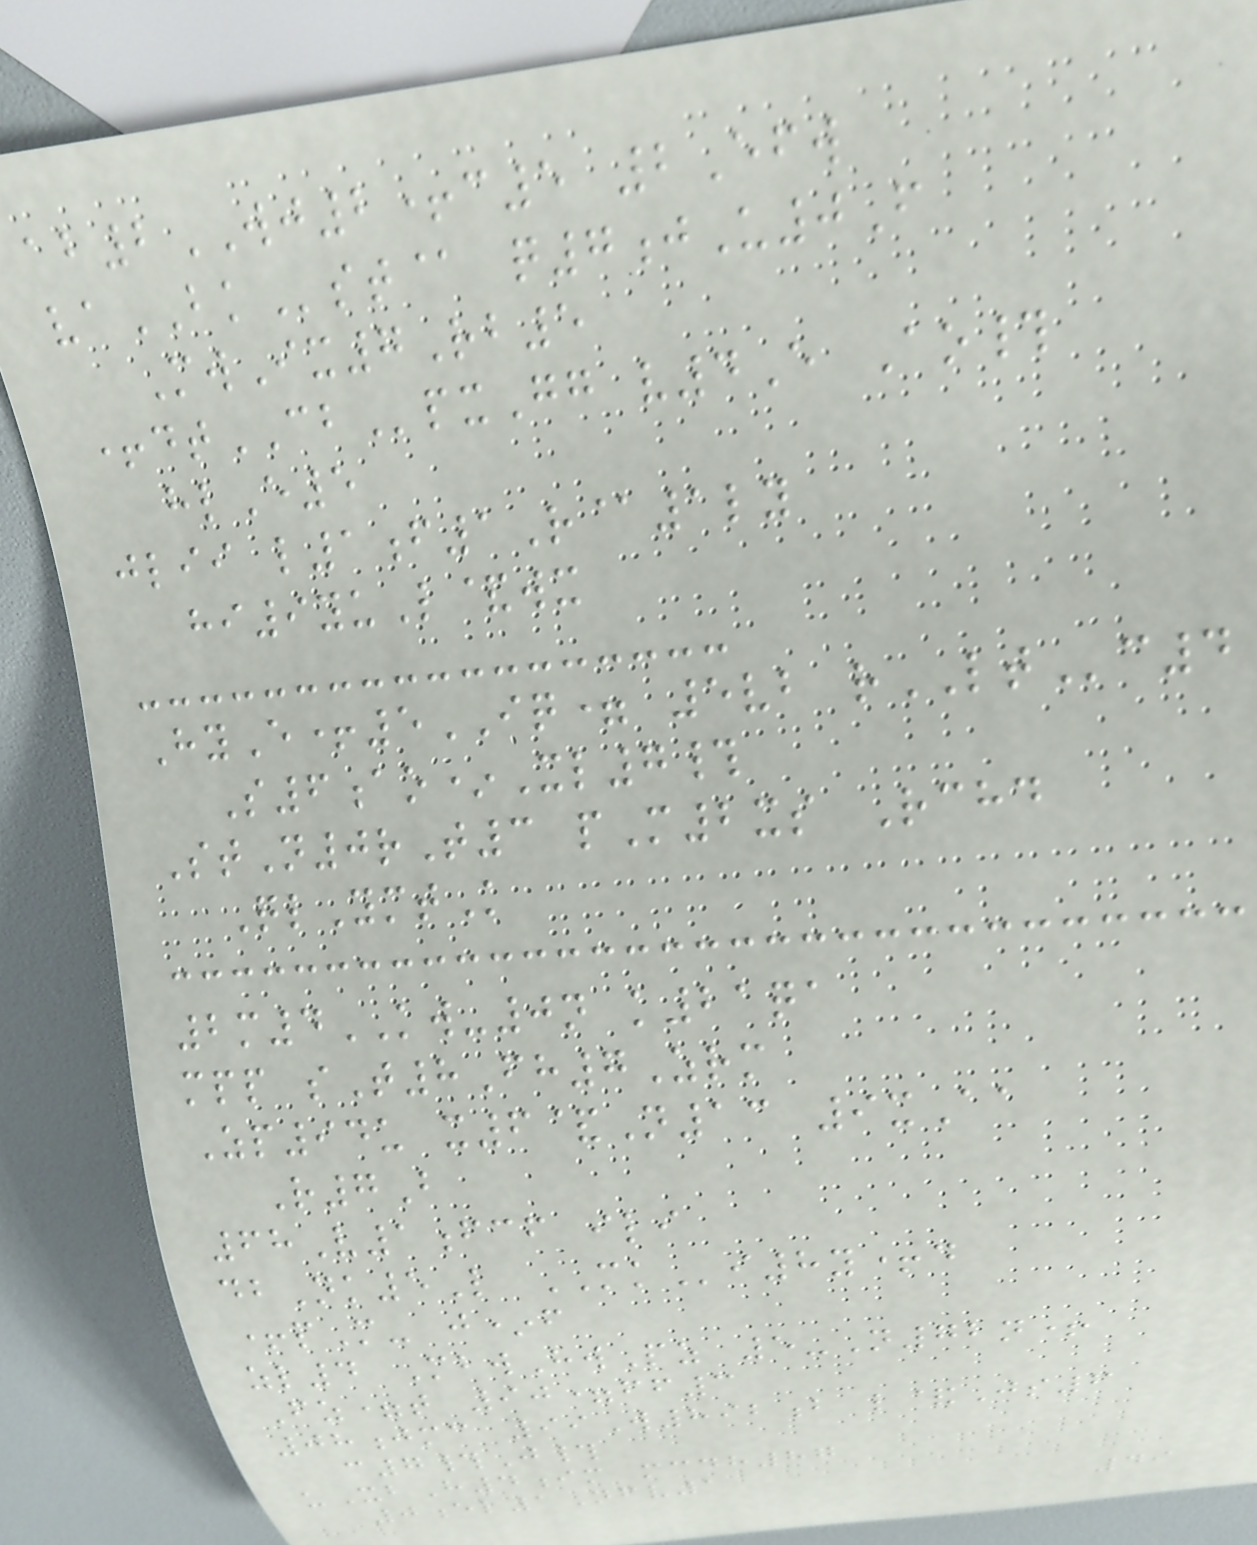ab2WJ2+c5 2Efw
vaBKst@ q7jU0F
MwIx7Rb5
+dtCBpxGg v4E Ao#
hlE5
jlii l1f1R@1ly
hi9yuL&wx
HyE+5IQ= 5vb rLTc4
S6ao*Xl7#
StN0rT3 pM2xs Rchd
QlYmtK
2m4KW-0n k21qa
mpp sT8Fh7Zrm
Zp94u x6&N13 9xAa
R7B
68V1fcf ili
dbNk5L MKi8y+d
+pM- j*f
zl4 MbwHwPz 5-N72n+
Fz=t 90=ff3
08jmc 99W892b l&Js6
c7#J#
uXbH4im mcdh87
0el1Nfv1
49
